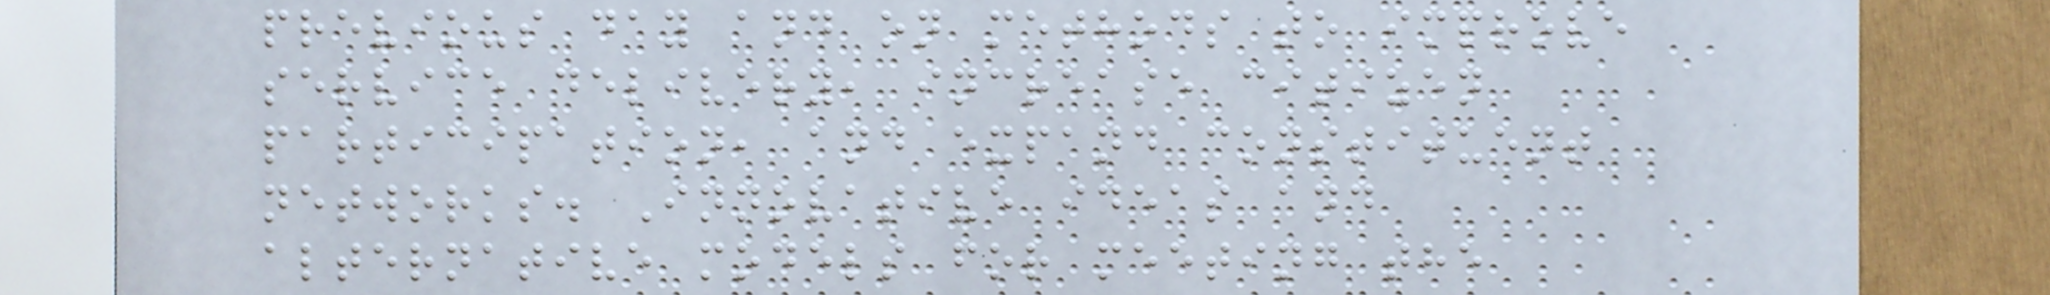previous day and on methods to improve
service delivery, increase citizen
participation, and expand constituent
networks. Innovative ideas and
alternative models for meeting the
